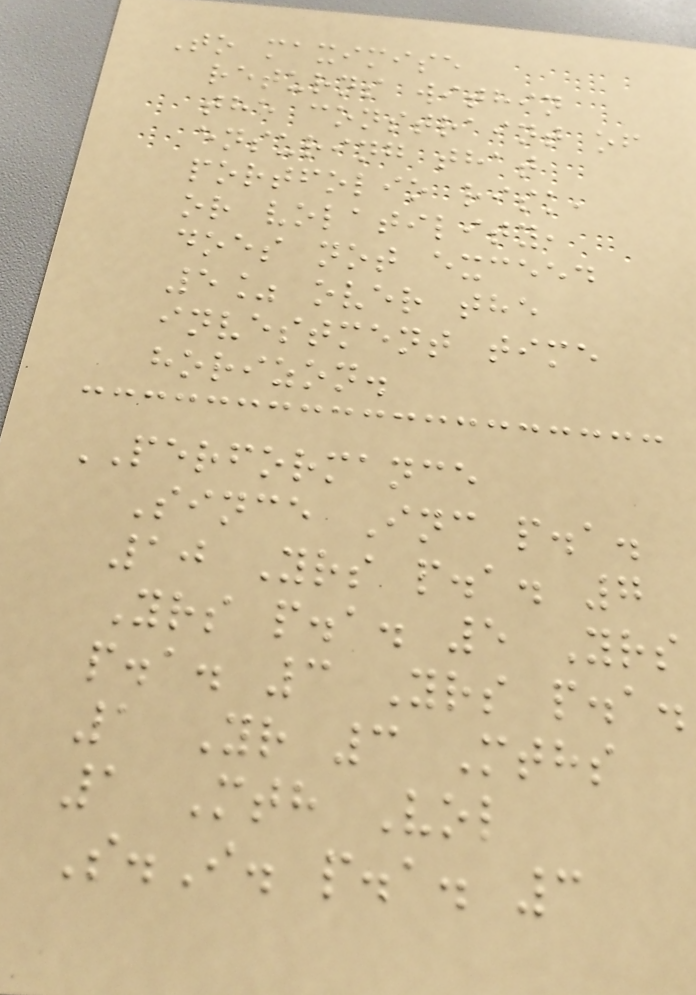To maximise
returns within
the constraint of
ensuring that
portfolio risk,
or volatility,
does not exceed
5% over the
investment time
horizon.
PERFORMANCE
Since Inc p.a.
10 Yrs p.a. 7
Yrs p.a. 5 Yrs
p.a. 3 Yrs p.a.
1 Yr 3 Mths
1 Mth Vol
S.I. p.a. 3
